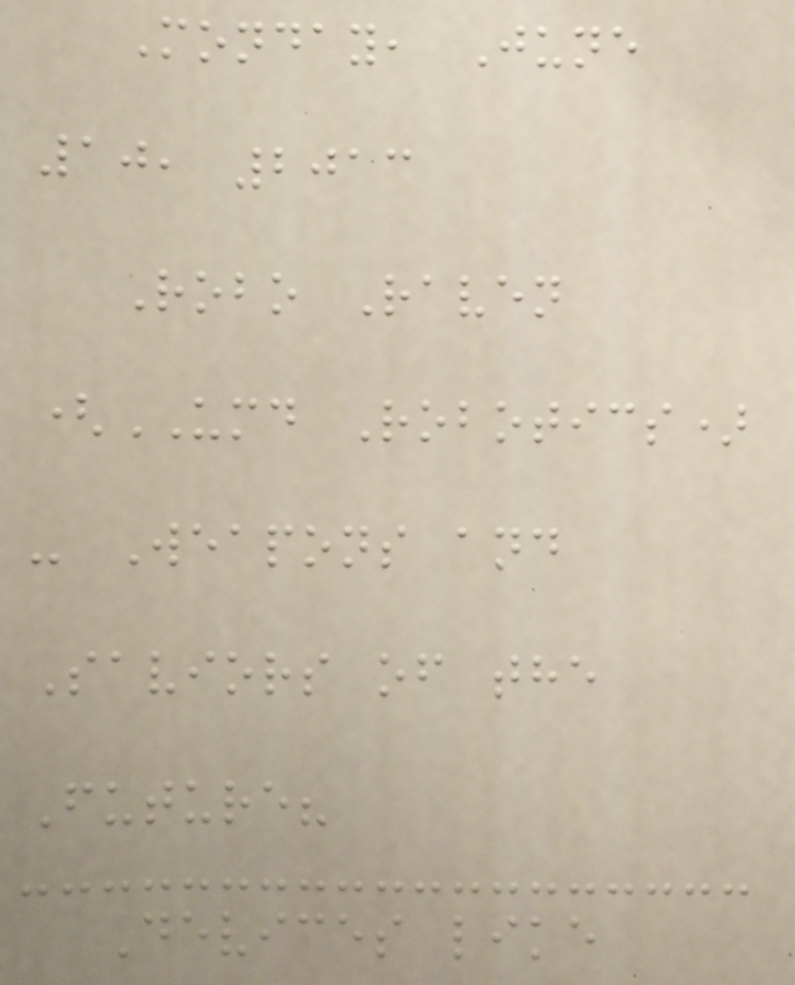Monday, June
10, 2013
Robo Raven
(UMD Robotics)
- Weapons and
Saviors of the
Future?
Devices like
